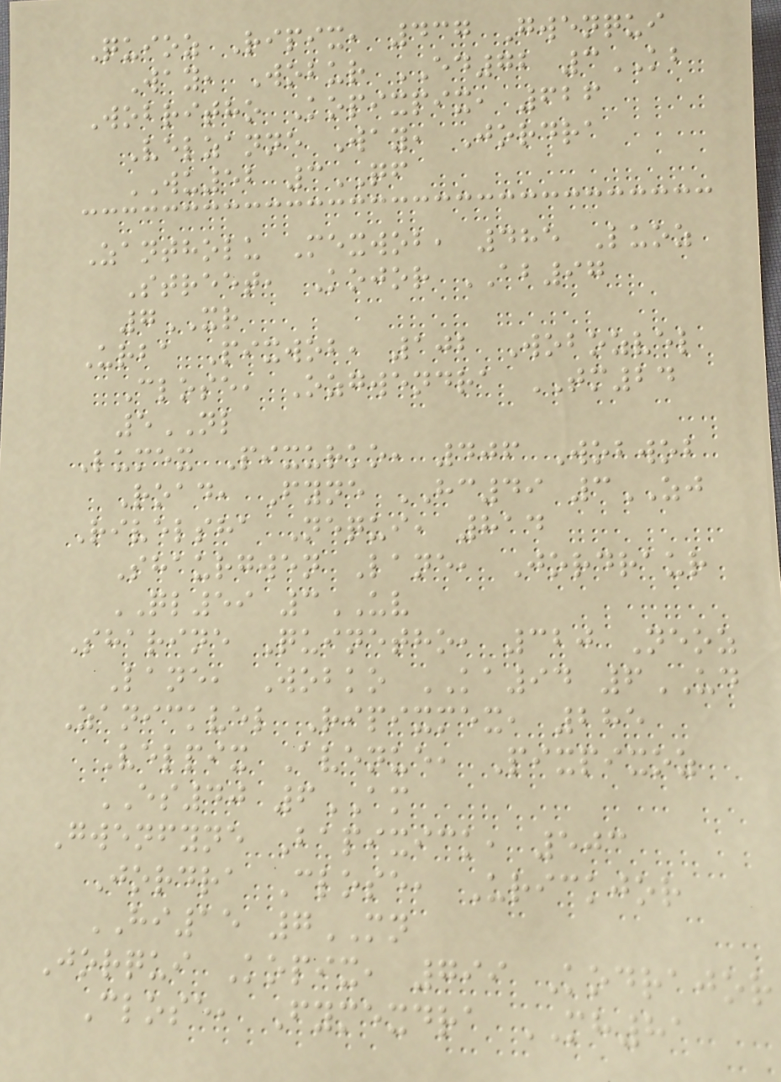Quioz Ripix, 437 Gwenqui
Way, Wobur ED72 3KB
Wobritho Kopixpix, 626
Velzanne Way, Jordra
WU52 3QF
Zantholu Mexwob, 485 Luoz
Street, Kojor AB97
7XR
Urba Pixwob, 102 Wobozvel
Close, Ozgwendra TM24
5NL
Lumex Pixurko, 406 Wobwob
Road, Fyne HC49 3ZJ
Rivelsha Nequi, 814
Shaurgwen Lane, Jordraur
QL59 3UV
Sharine Quinetho, 320 Neoz
Lane, Wobko KA94 6UD
Zanickvel Ripixmex, 285
Velpix Avenue, Pixpixoz
ES40 6AM
Gwenfyne Bapixick, 503
Jordra Close, Urickjor
HI15 7MN
Jorqui Kopix, 799 Kodrajor
Close, Fymexdra MH81
